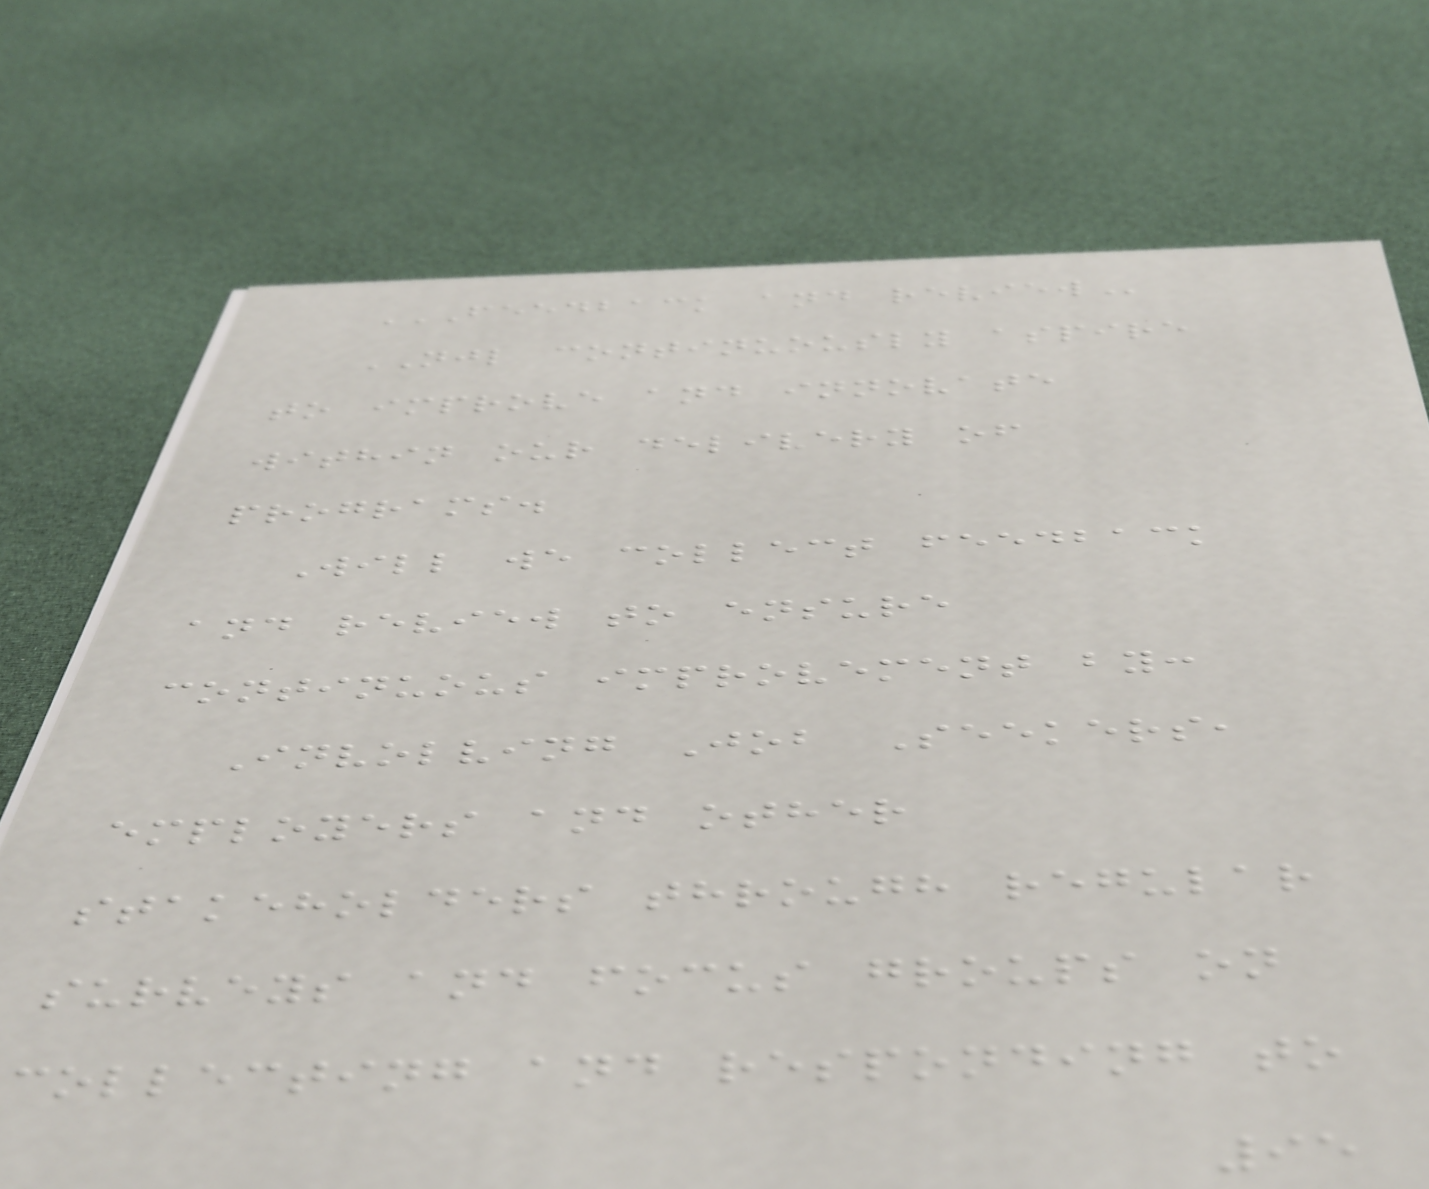FEEDBACK AND REVIEW
NJL continuously aspire
to improve and innovate
within our delivery of
programs.
Will we collect feedback
and review to ensure
continuous improvement by:
Involving Job Seekers,
employers and other
stakeholders through regular
surveys and focus groups on
collecting and responding to
95
